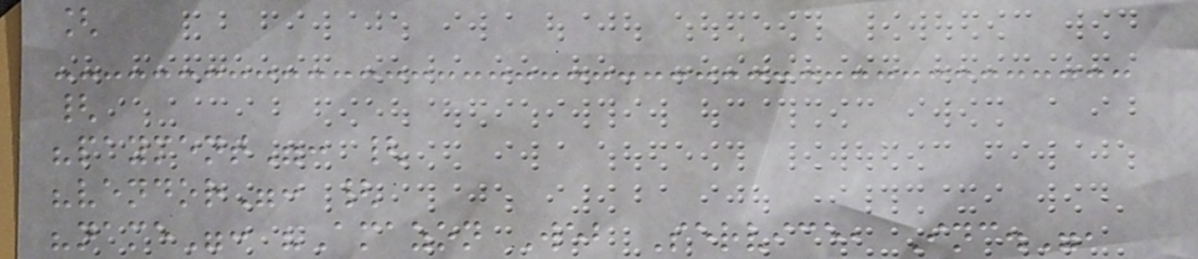[
{
"payment": {
"vendor": {
"name": "Amazon Web Service, Inc.",
